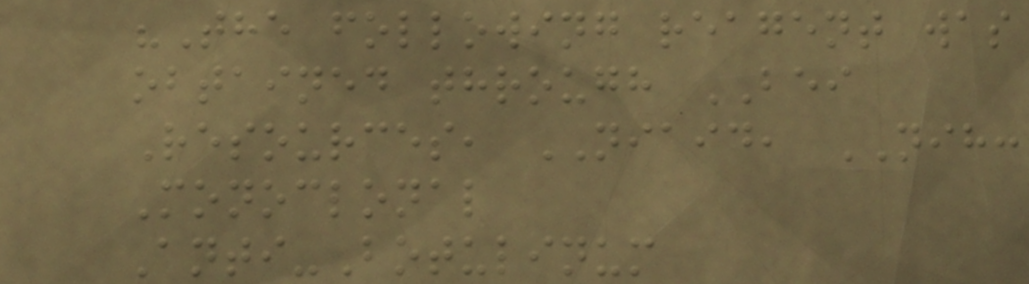"The following reagent was
obtained through BEI
Resources, NIAID, NIH:
Monoclonal
Anti-Botulinum
